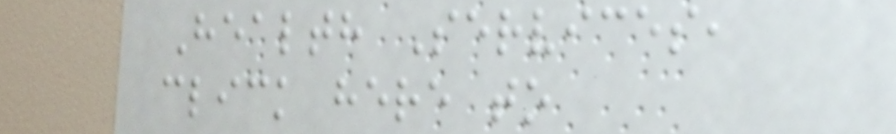Health Services,
click here to
